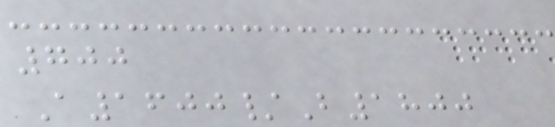700
A1600/B1800
